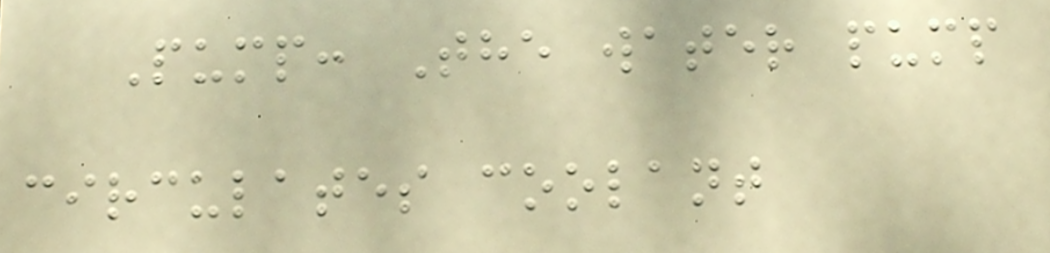Pump: The water pump
circulates coolant
